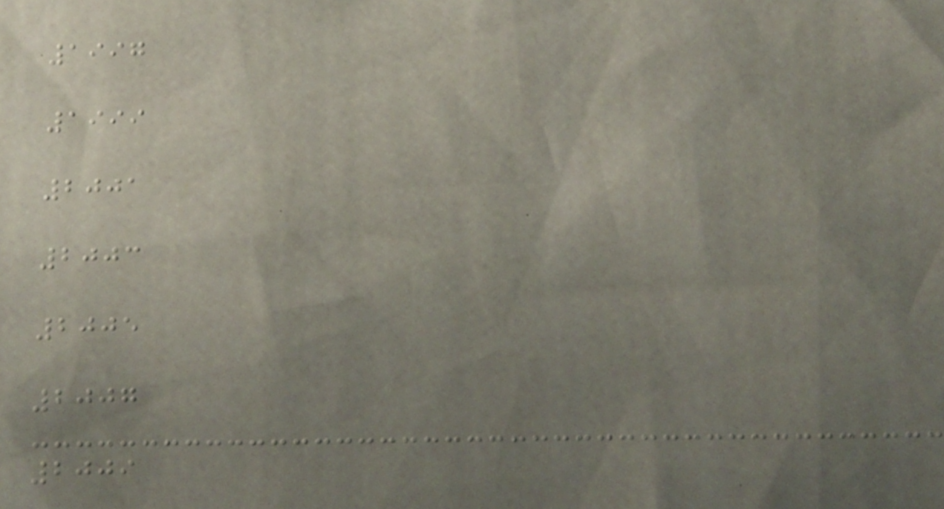1997
1999
2001
2003
2005
2007
2009
